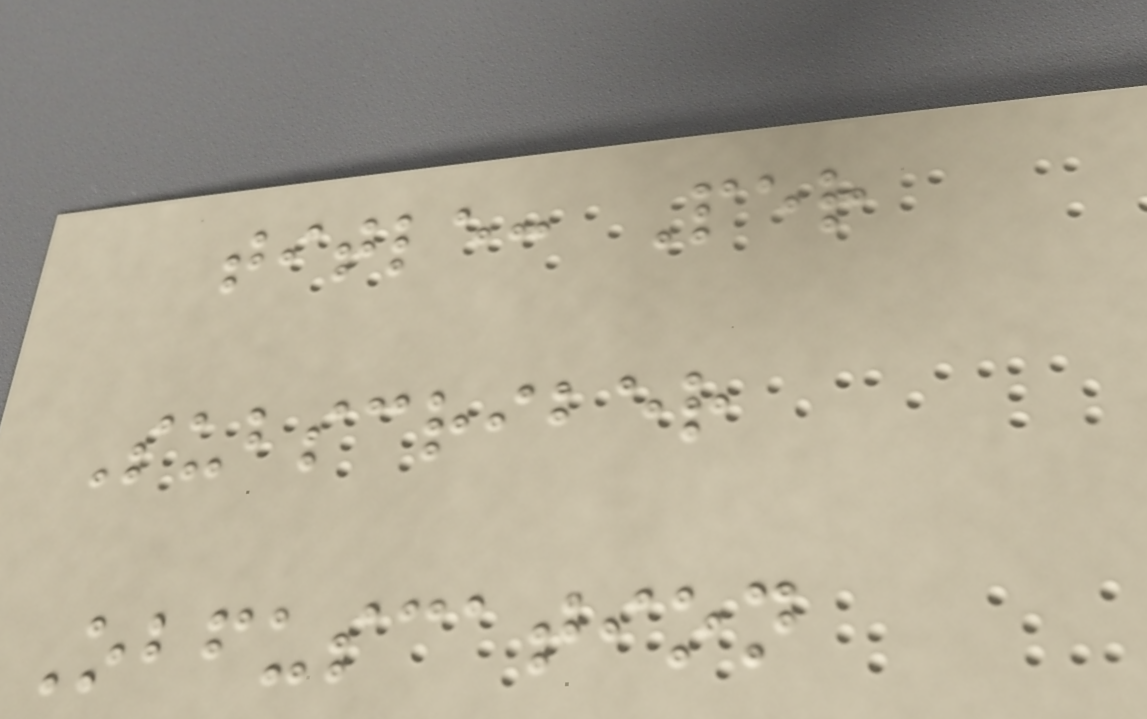title: Per
Subscriber
Obfuscation
